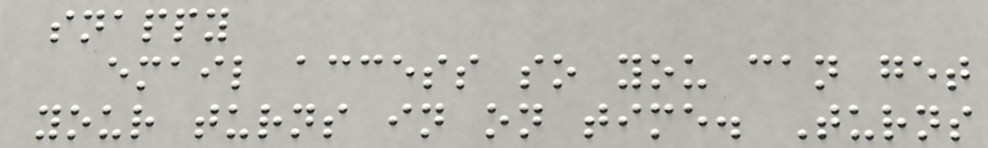snappy
email access so you can get
your turns in on time. Turns
